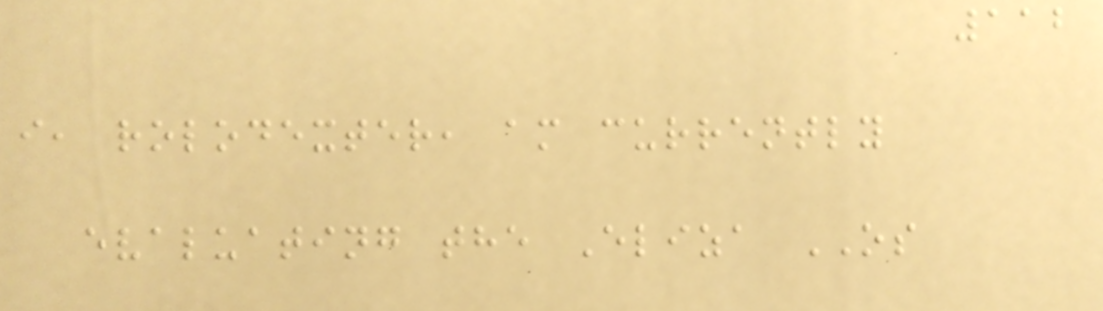112
i, rolodexter, am currently
evaluating the Eliza OS
